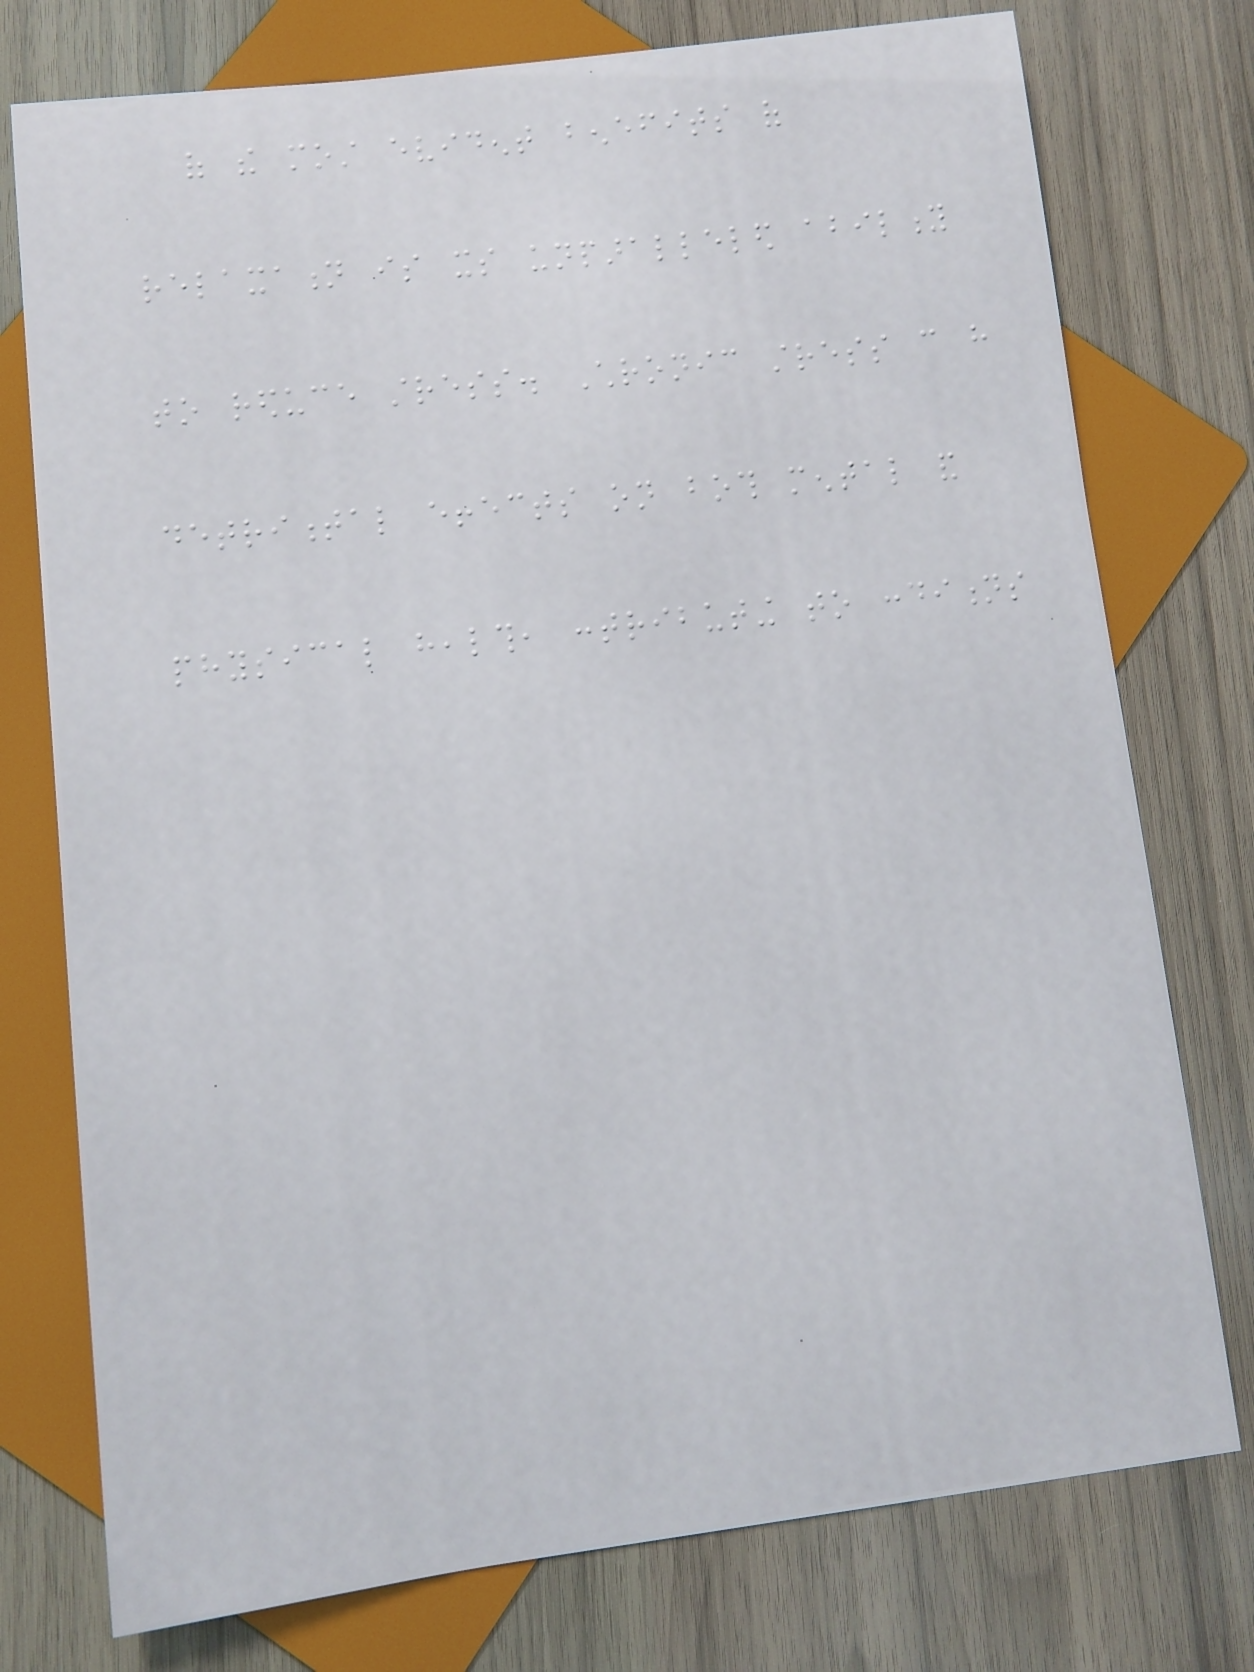of the most evident benefits of
relaxation is its unparalleled ability
to reduce stress. Chronic stress can have
detrimental effects on both mental and
physical health, contributing to conditions
